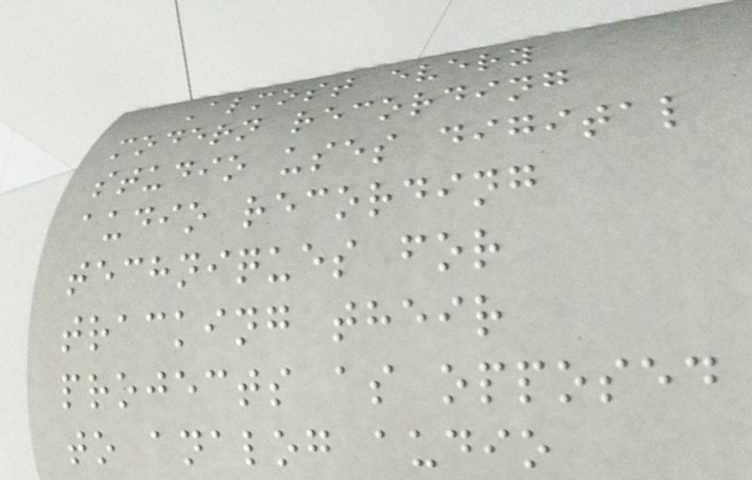Almost every
modern recording
studio uses digital
audio recording
techniques for
tracking their
projects as opposed
to analog audio
